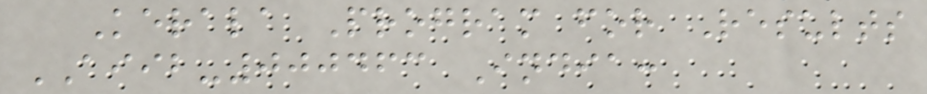Kerala Program for Results
AIIB-000463 India:
